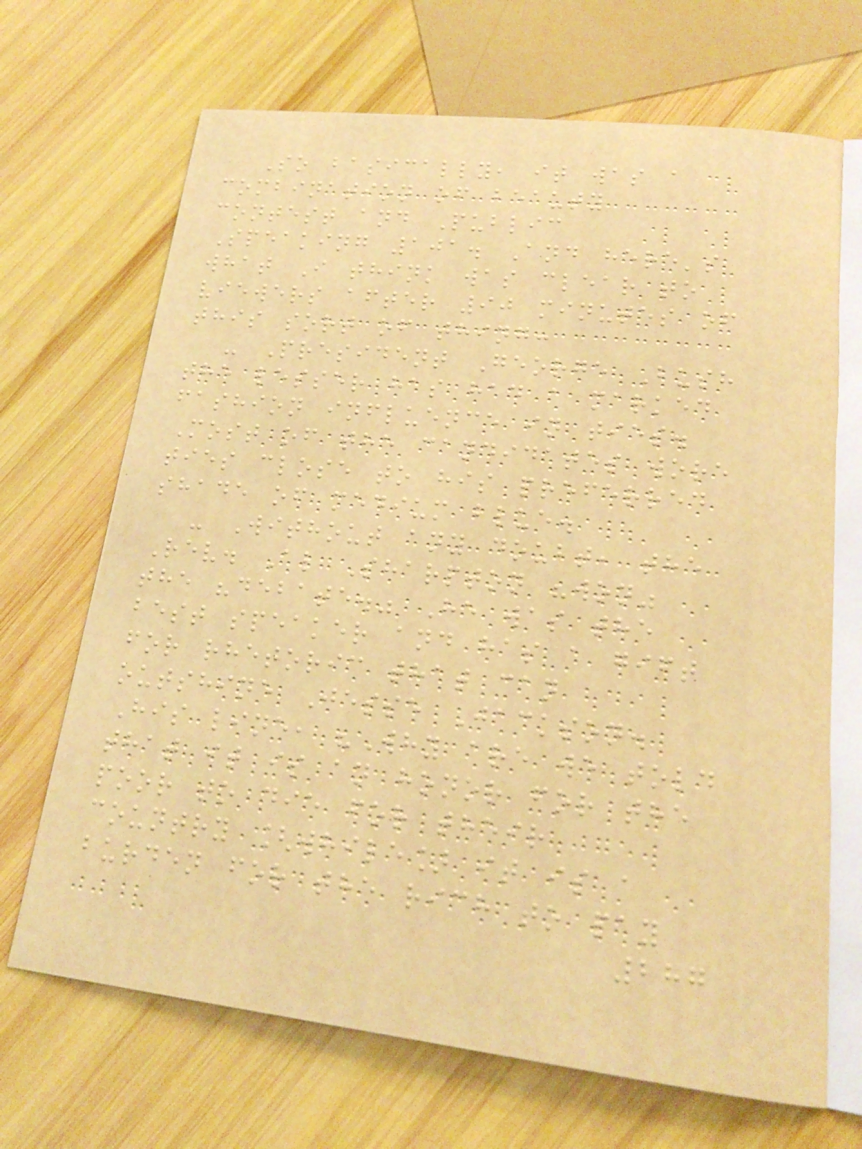So basically, it was a
combination of beauty
contest and Public
Speaking 101. And here's
what I think was clear to
viewers after 90 minutes of
this sort of thing:
- President George Bush
the lesser has had a marked
fashion influence in ties.
Most of the candidates wore
ties close to his preferred
shade of medium blue.
- Without any doubt, the
Rev. Al Sharpton "won"
the "debate." He was the
best speaker and has a gift
for rhetoric that can
outshine Jesse Jackson.
His line, "Why are we told
that it is an honor for the
poor to die for their
country [while] it is a
burden for the rich to pay
287
